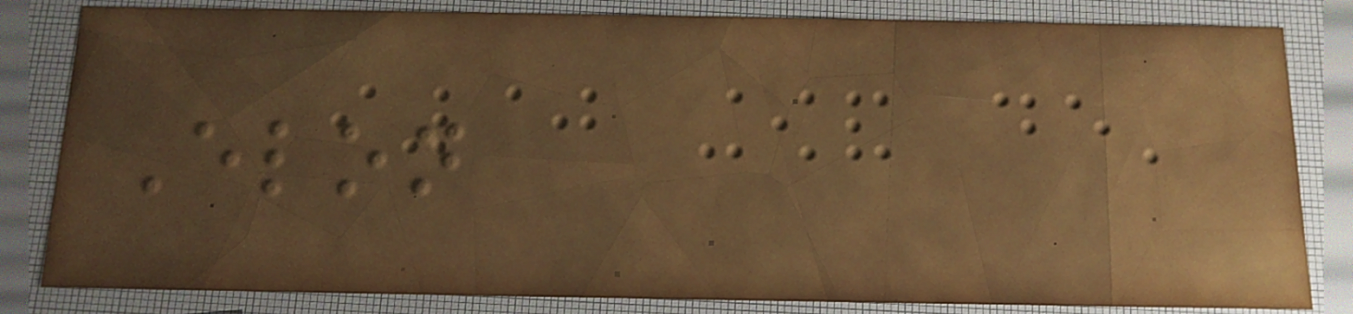Elon
